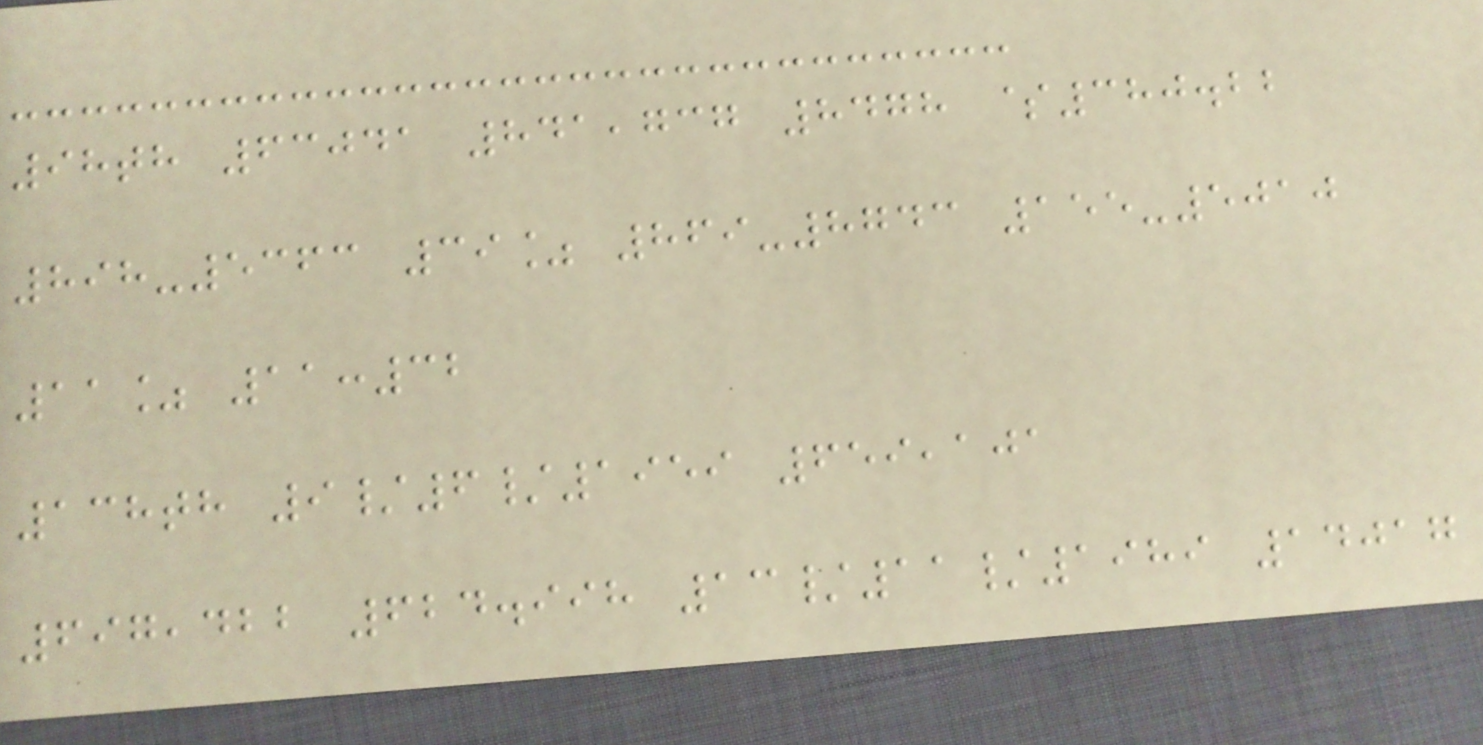98th 63041 841,737 8478 $380.22
898-5363 39% 869-8743 155-5010
11% 11:32
138th 9/6/1959 659,101
697,422 624.998 13/11/1989 14017
